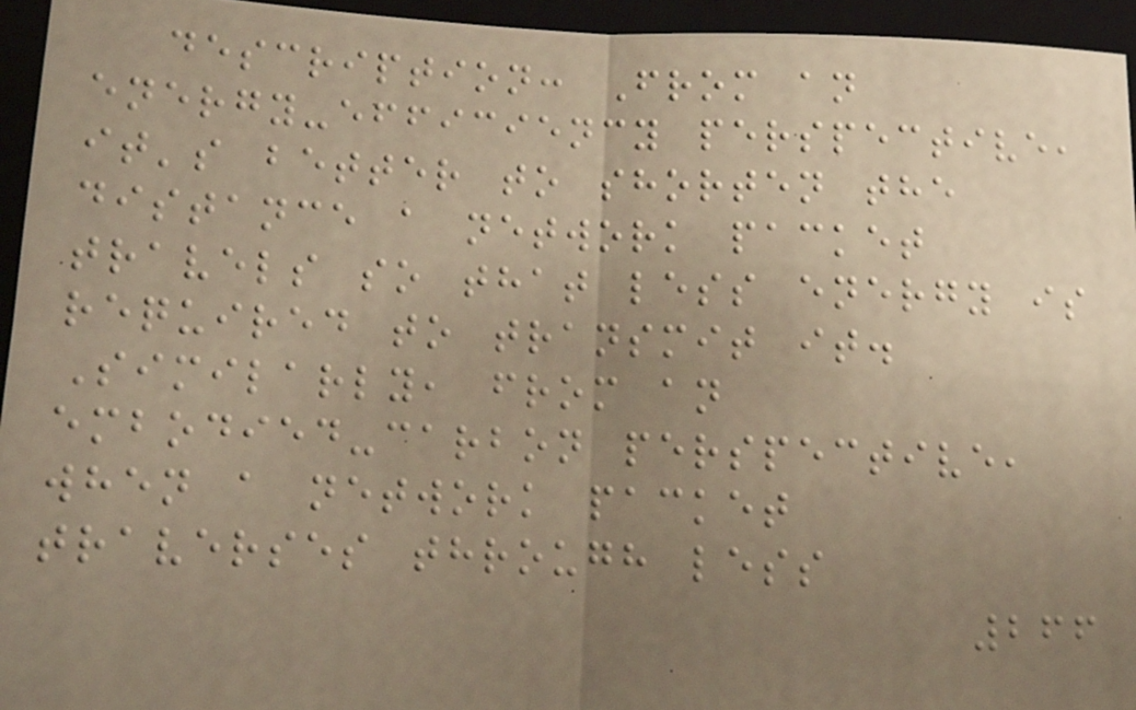description: From an
energy-efficiency perspective,
it's better to shorten the
distance a network packet
travels so that less energy is
required to transmit it.
Similarly, from an
embodied-carbon perspective,
when a network packet
traverses through less
266
